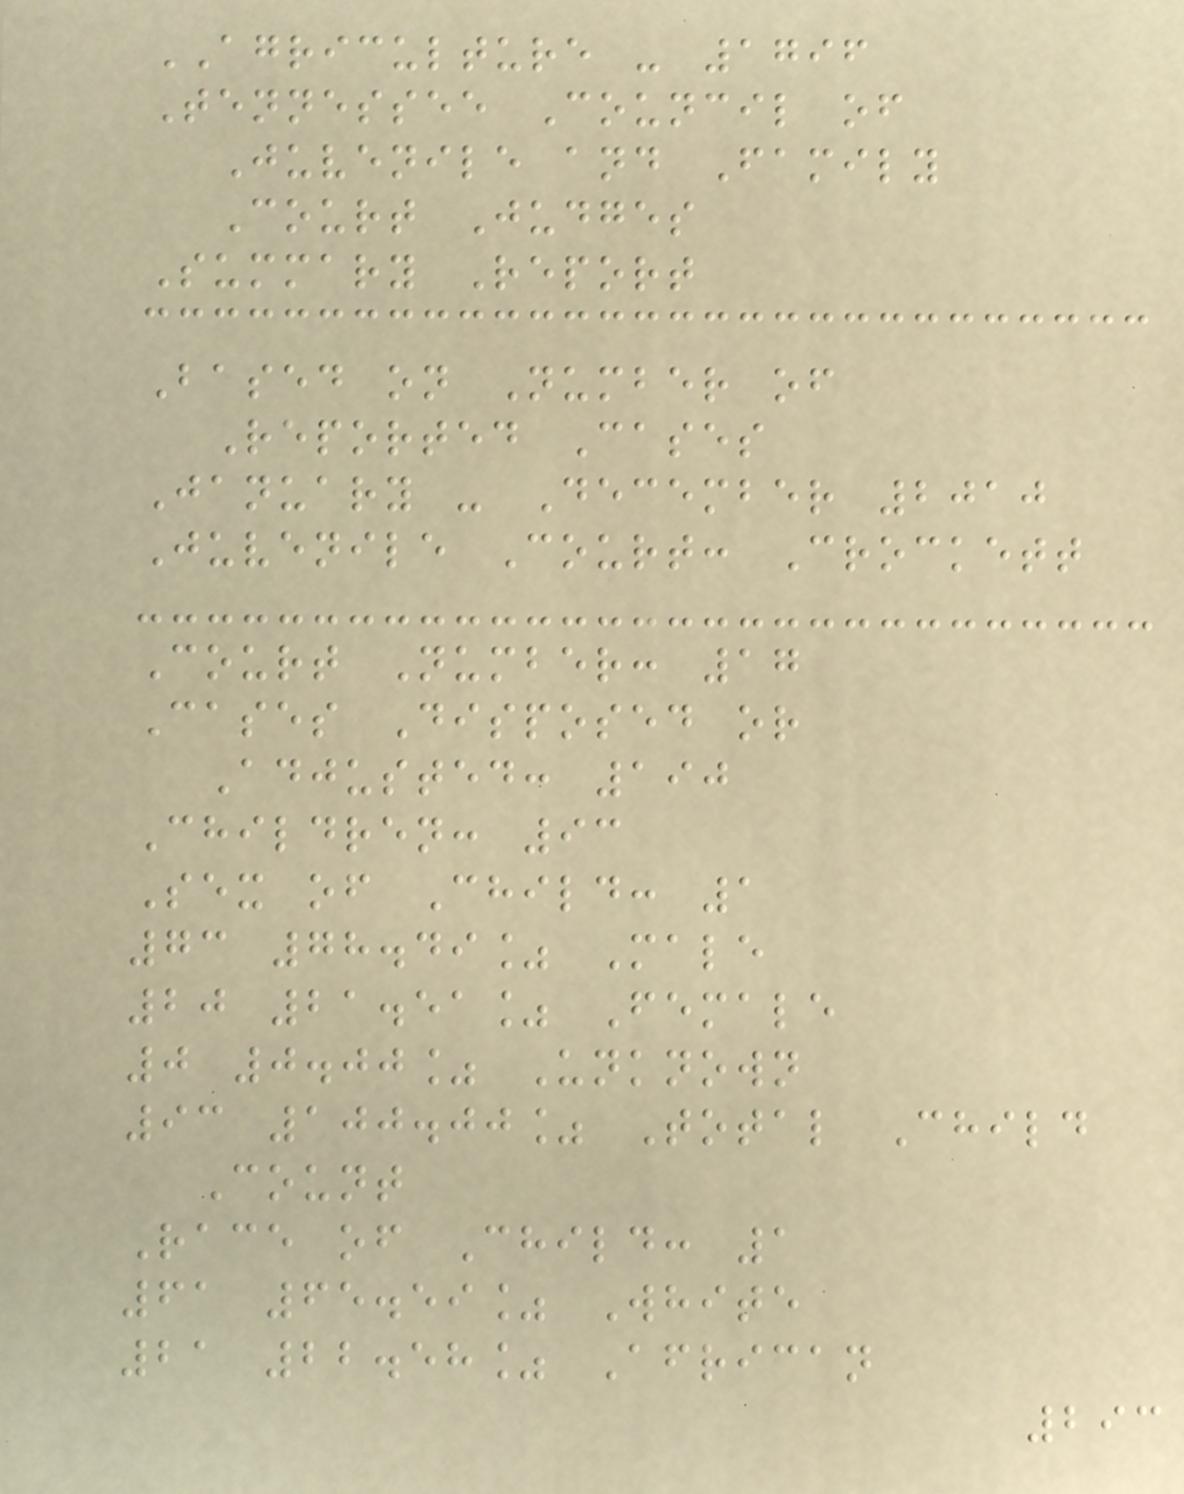AGRICULTURE - 1796
Tennessee Council of
Juvenile and Family
Court Judges
Summary Report
Based on Number of
Reported Cases
January - December 2010
Juvenile Court: Crockett
Court Number: 17
Cases Disposed or
Adjusted: 190
Children: 93
Sex of Child: 1
73 78.49% Male
20 21.51% Female
0 0.00% Unknown
93 100.00% Total Child
Count
Race of Child: 1
61 65.59% White
21 22.58% African
293
